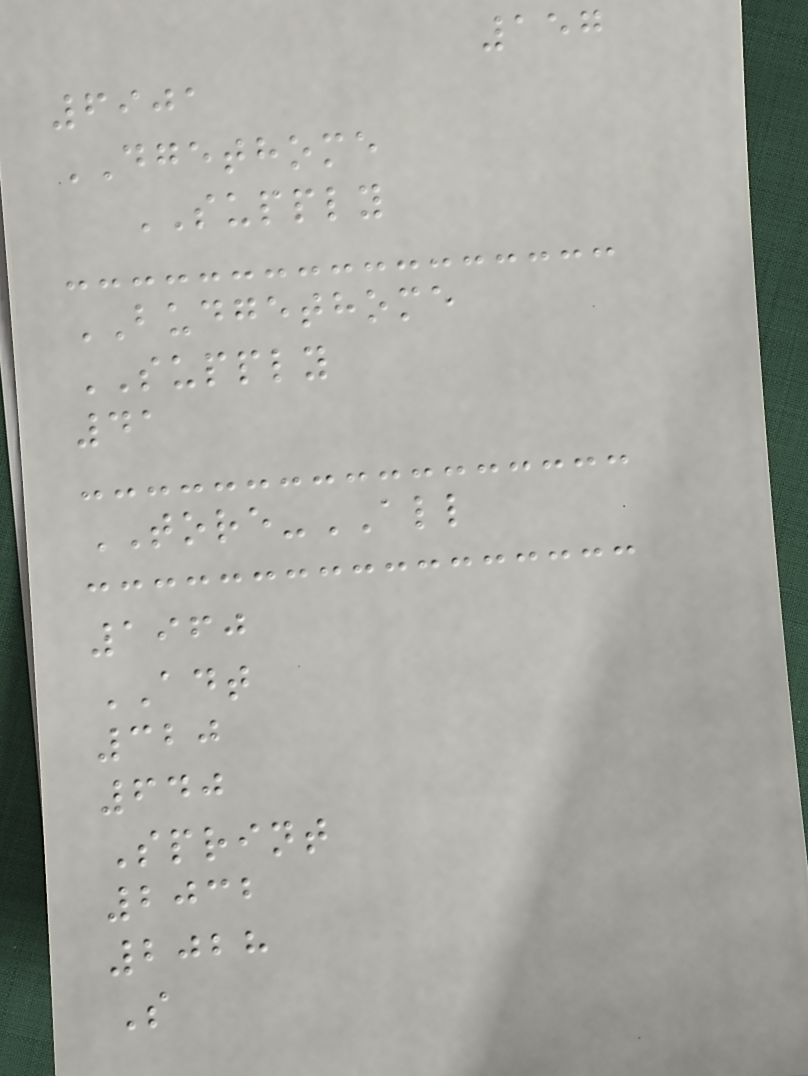157
6901
DGETHOME
SUPPLY
BUDGETHOME
SUPPLY
41
TORE-ALL
1960
ADT
320
640
Sprint
2032
2028
S
